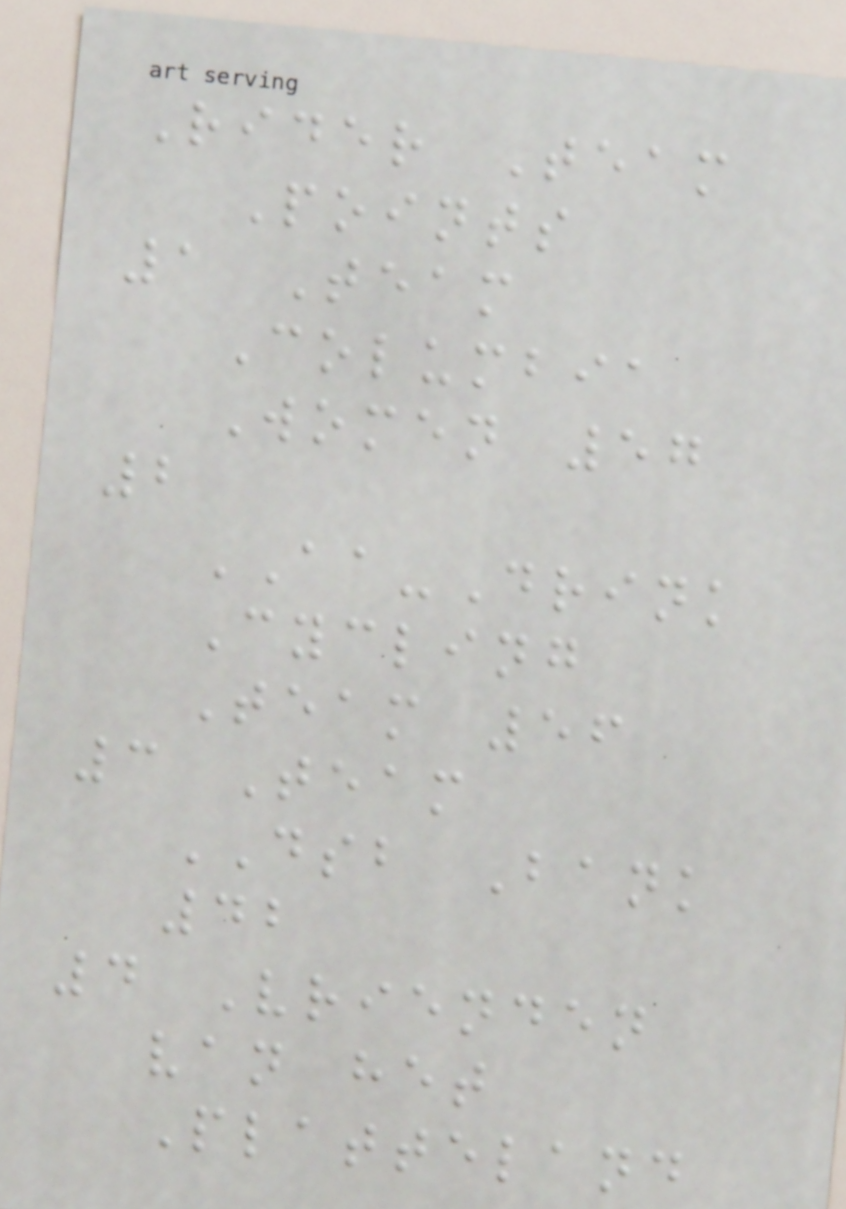Rider Team
Points
1 Team
Columbia
Women 57
2
AA-Drink
Cycling
Team 56
3 Team
DSB Bank
42
4 Vrienden
van het
Platteland
